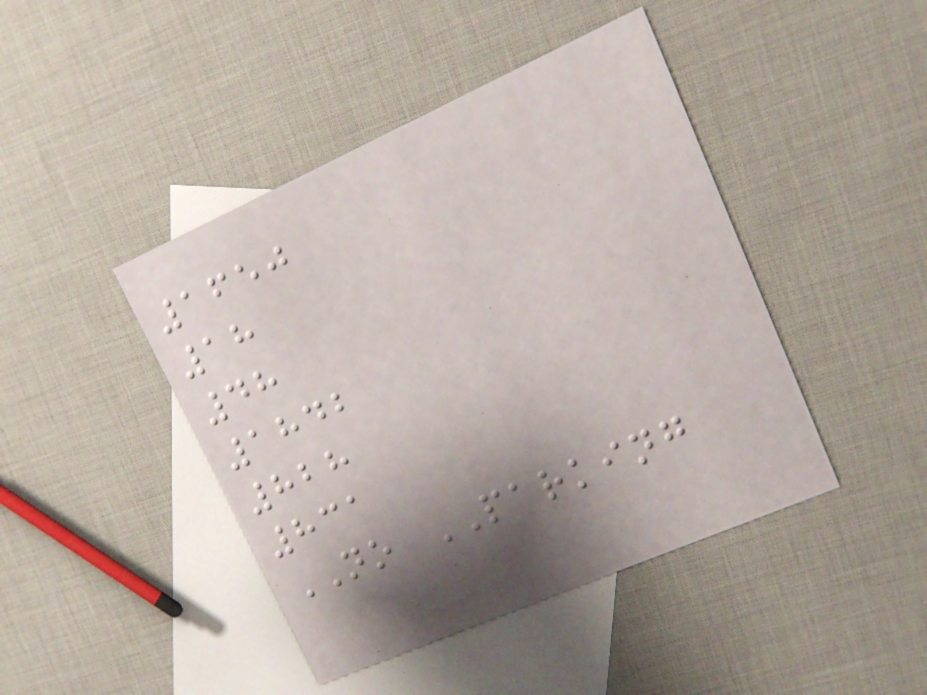1650
18
48
1842
828
831
NO PARKING
